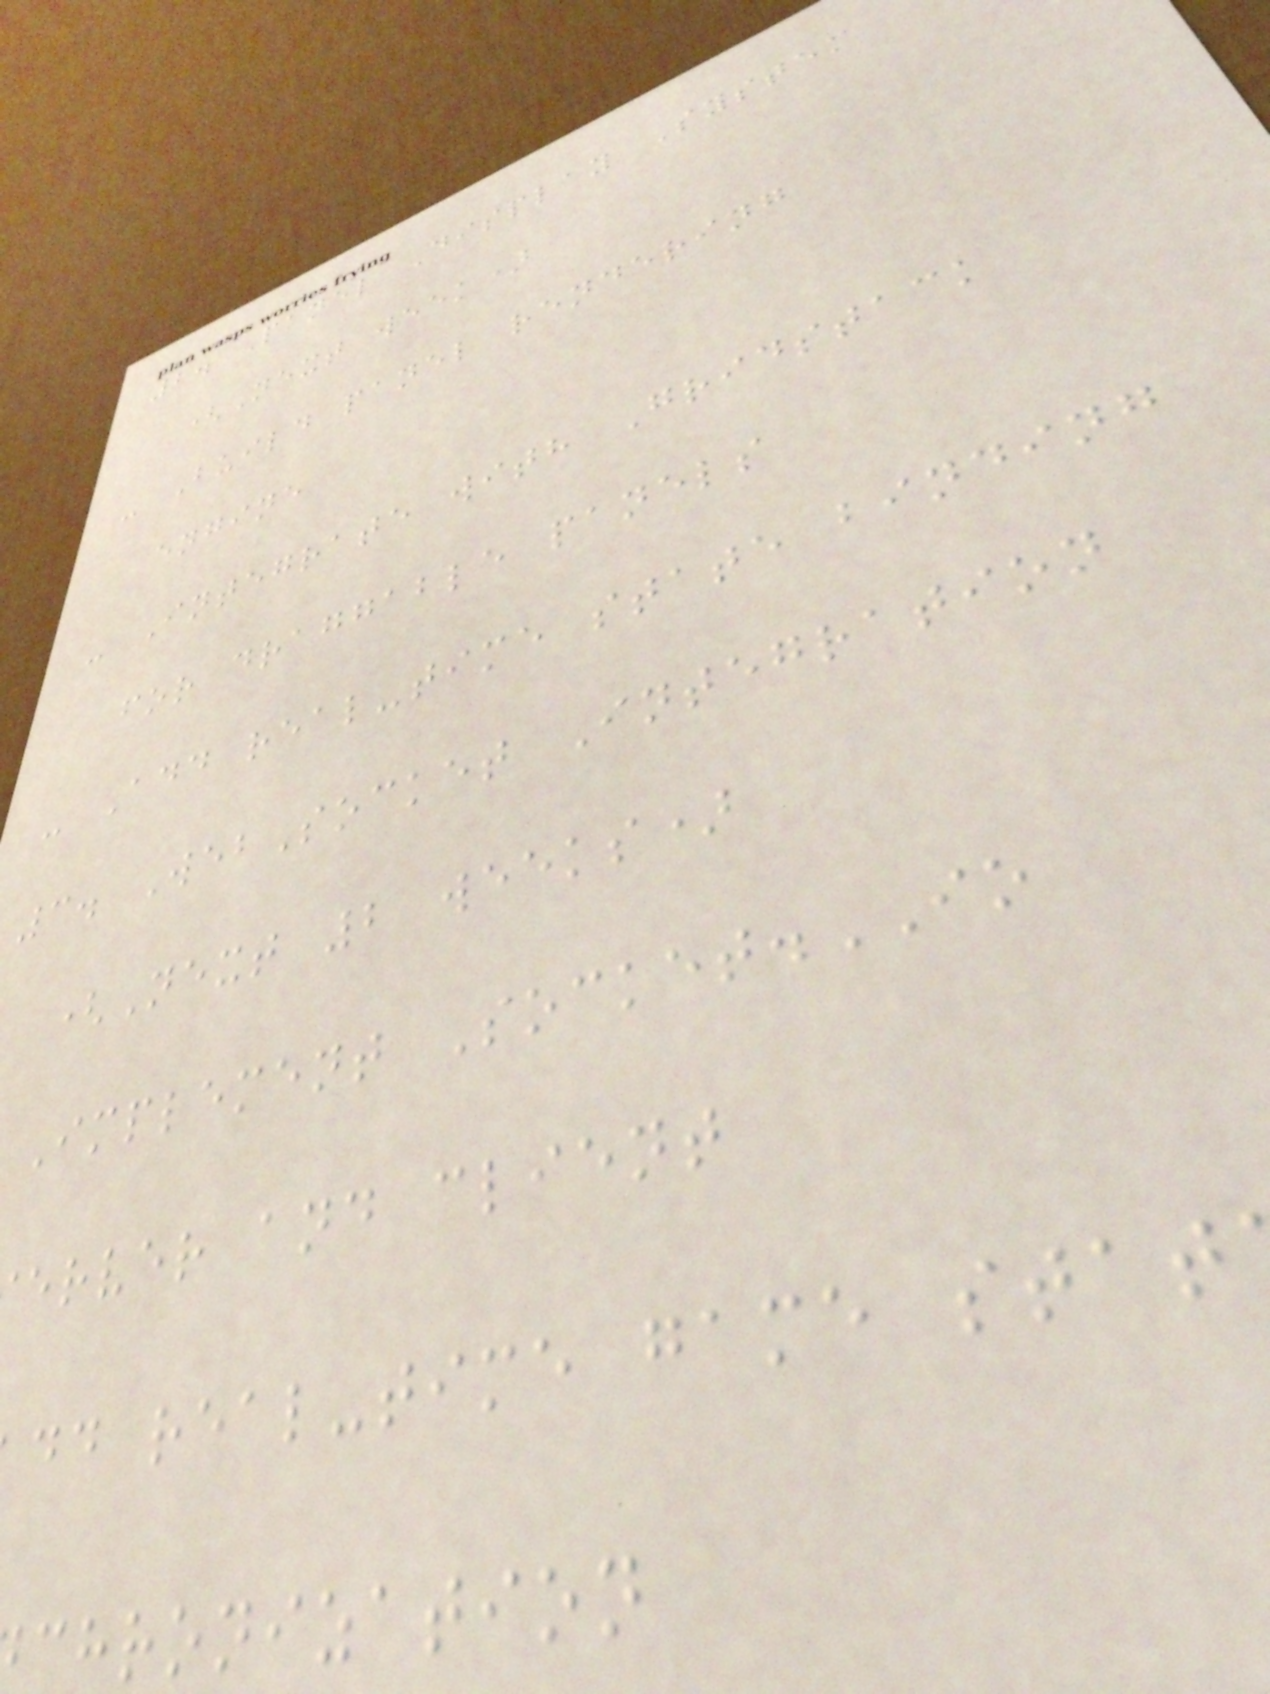2. Panel Display System
(Next week)
- Build panel rendering
engine
- Integrate with Gridstack
for draggable panels
- Add real-time state binding
3. WebSocket Integration
(Next 2 weeks)
Implement Socket.IO
erver and client
dd real-time game stat
chronization
